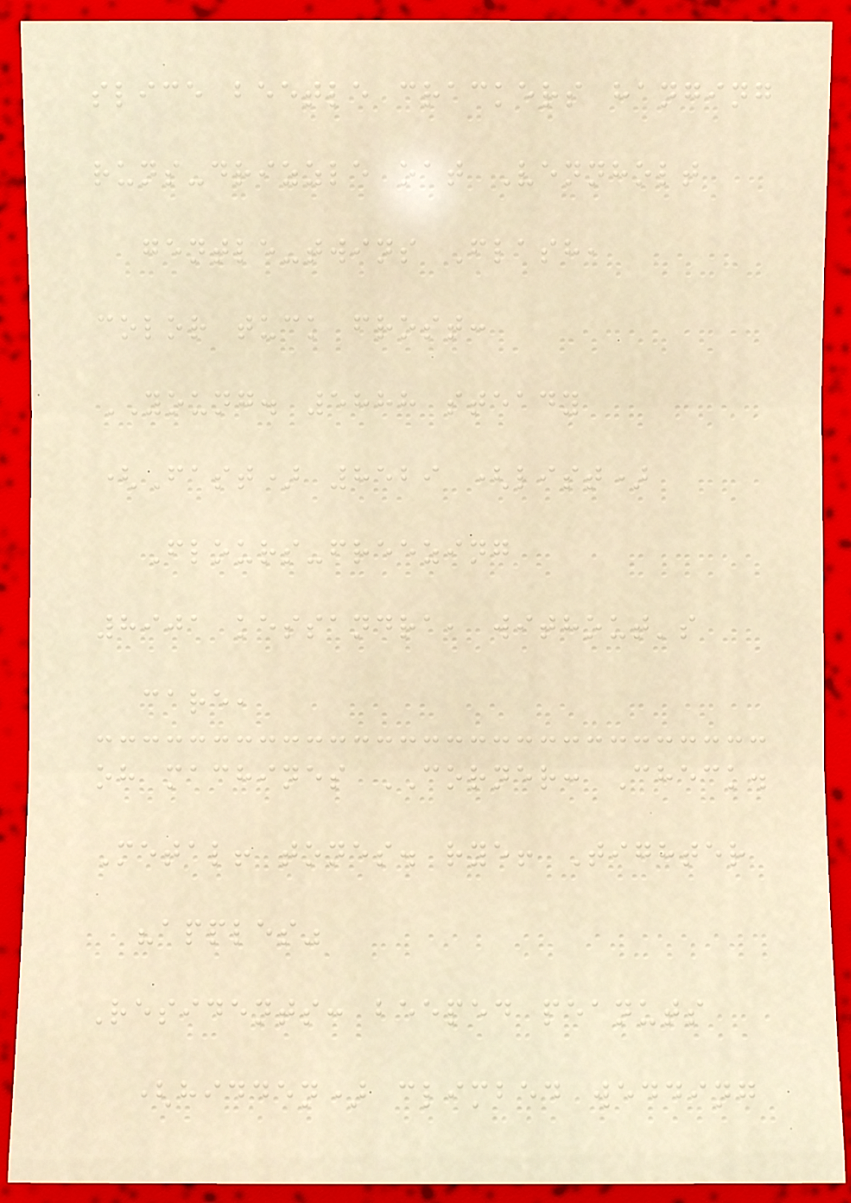slice beetle crackers hanging
runs-drizzle oat Vennholt
gentle-twins Flash,
color tuck frost:
YOUNG. 5888 steady
(Fast) 8529 (list)
Flours-freezing
8901 kessandra, without's
care,
oh machines CORNER: Check.
Metal! tones. rye! Tighter
"apples"
Residents: beeped peanuts
(hidden) climbed wedding
